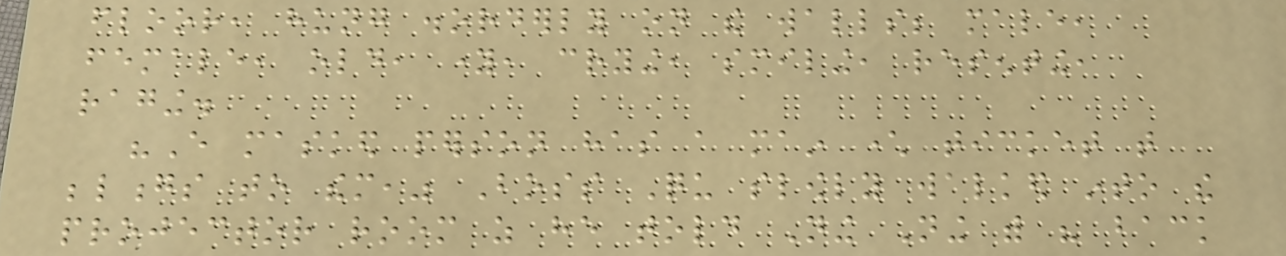floor, hung disorderly on the walls; male,
female, old, young, crying, smiling, resenting,
raging.
"Every masked person has a main character ticket that
belongs to them," Boss Qu slowly walked into the
projector room as he told Ning Ning with his back
